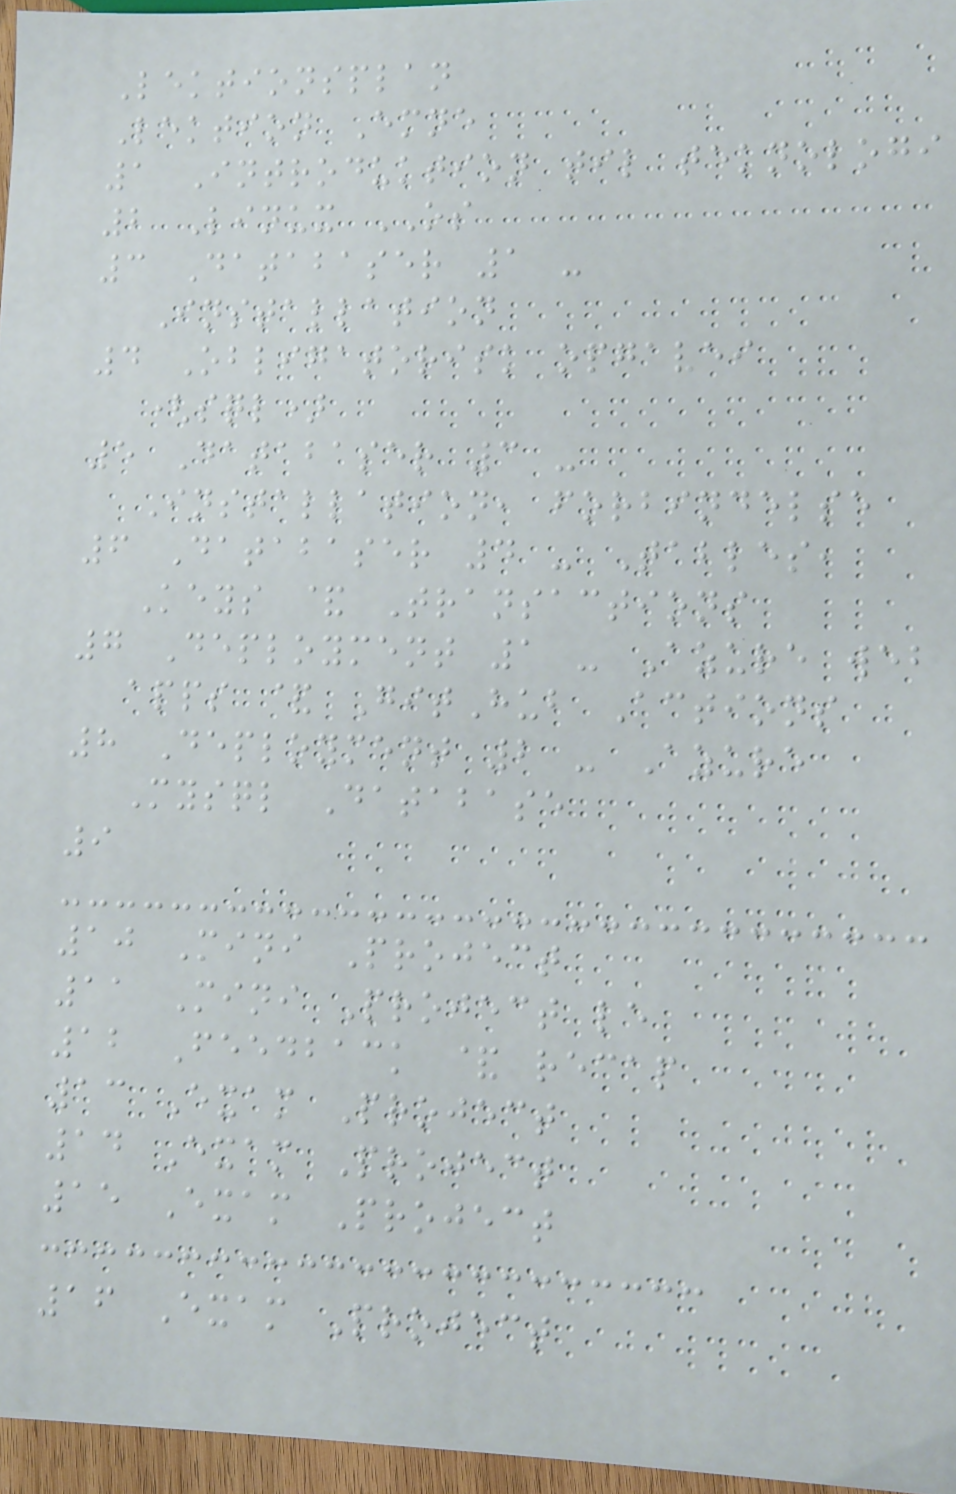Lektionsplan
Lektion Emne
1 Introduktion til teknologi
2 Linux OS
3 Databaser 1 -
Installation
4 Obligatorisk opgavei
(sql)
5 Databaser 3 -
Installation, forbindelse
6 Databaser 4 - Tables,
Keys & Transactions
7 Deployment 1 - Azure web
apps & GitHub Actions
8 Deployment 2 - Azure
Mysql Database
9
10 Mini Project
11 Mini Project le
12 Feedback & recap
13 Exam Project
14 Exam Project
15 Exam Project
16 Exam Project
